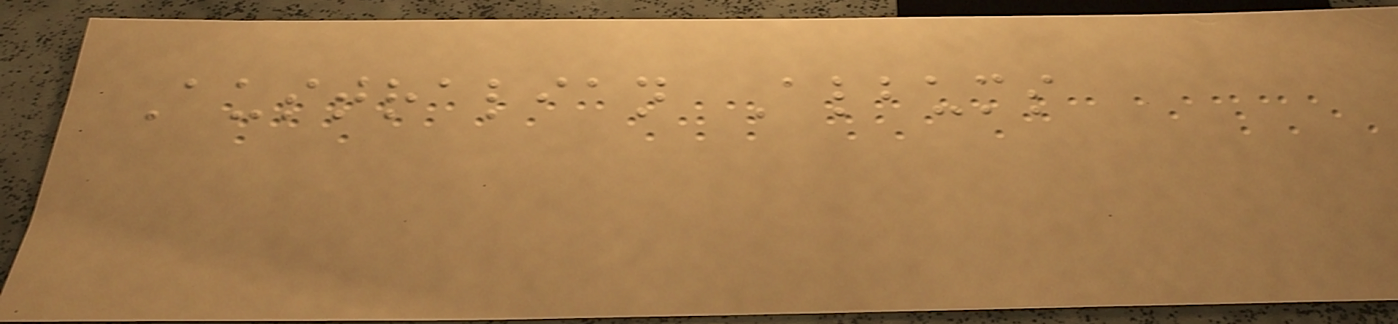Australian Albums
